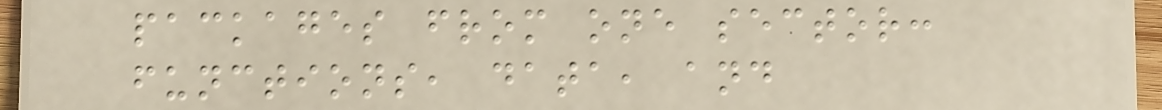packages from one sector:
functions, data, and
